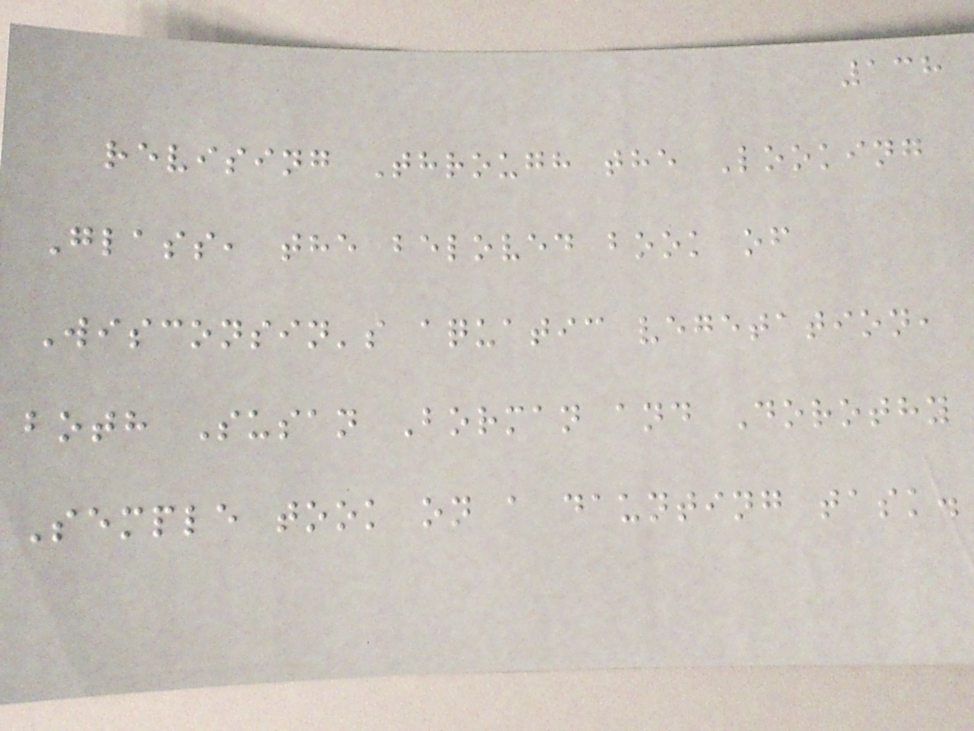138
revising Through the Looking
Glass, the beloved book of
Wisconsin's aquatic vegetation,
both Susan Borman and Dorothy
Semple took on a daunting task.
